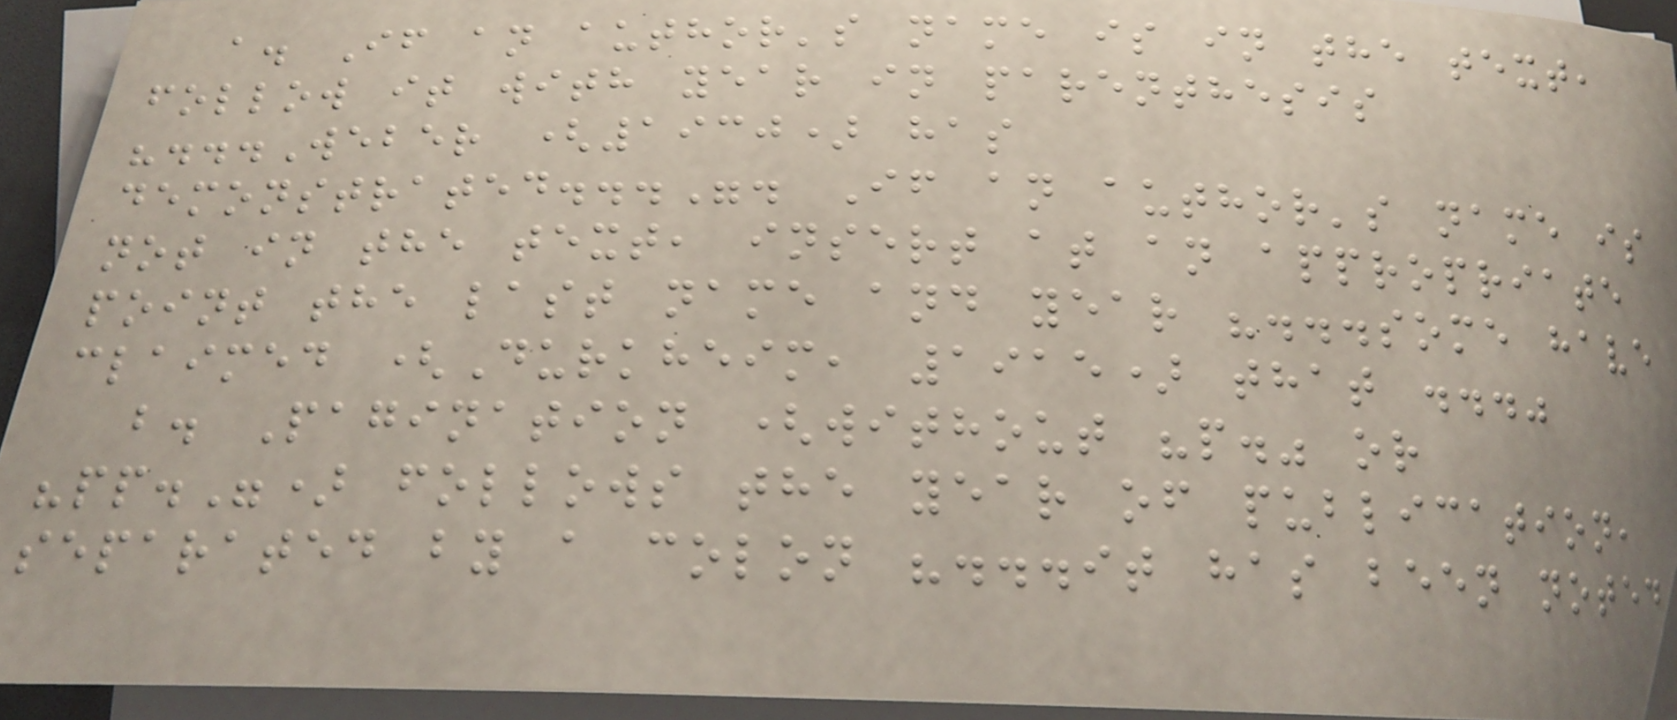a. If an author's name is in the text,
follow it with year in parenthesis
"...Weber (1930) has
demonstrated...". If an author's name is
not in the text, insert at an appropriate
point the last name and year "...some have
claimed (Durkheim, 1915) that ..."
b. Pagination (without "p." or
"pp.") follows the year of publication,
separated by a colon "...it has been noted
